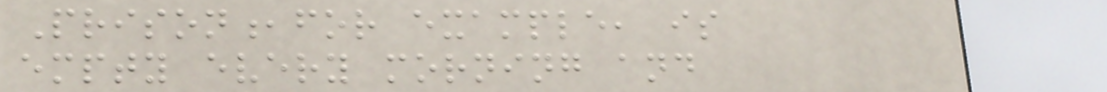Prison,for example, is
empty every morning and
